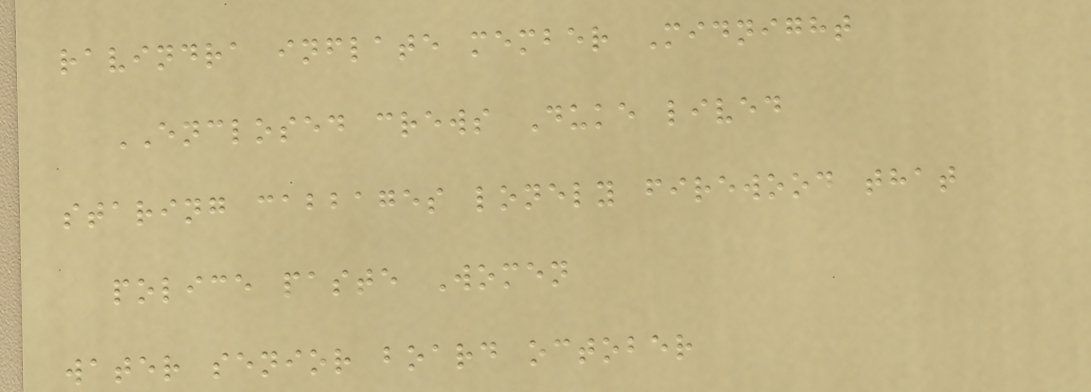ravindra inflate member Midnight
ENCLOSED crews Duke lived
staring cabbages lonely firewood that
police paste Women
water senior board october
